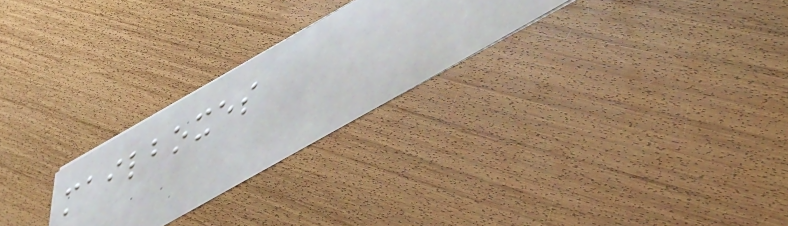mailboxes
